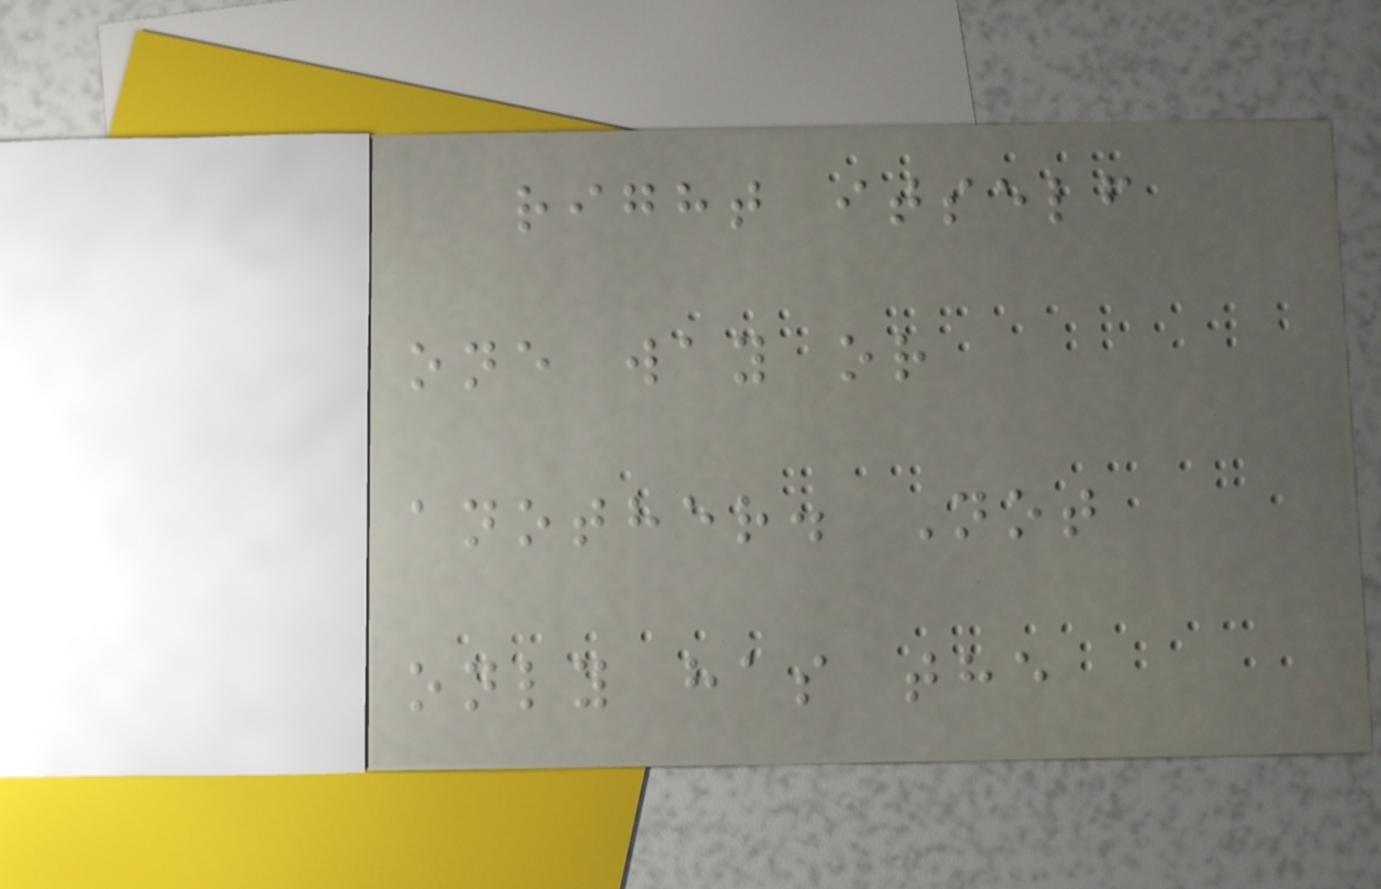right itself
one way or
another. Not
only has the
